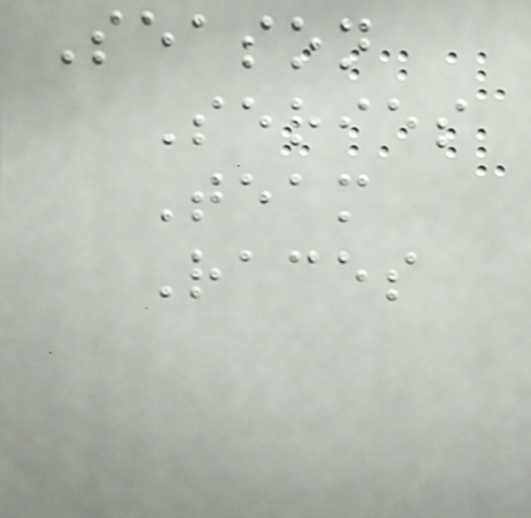Season
Series
Team
Races
